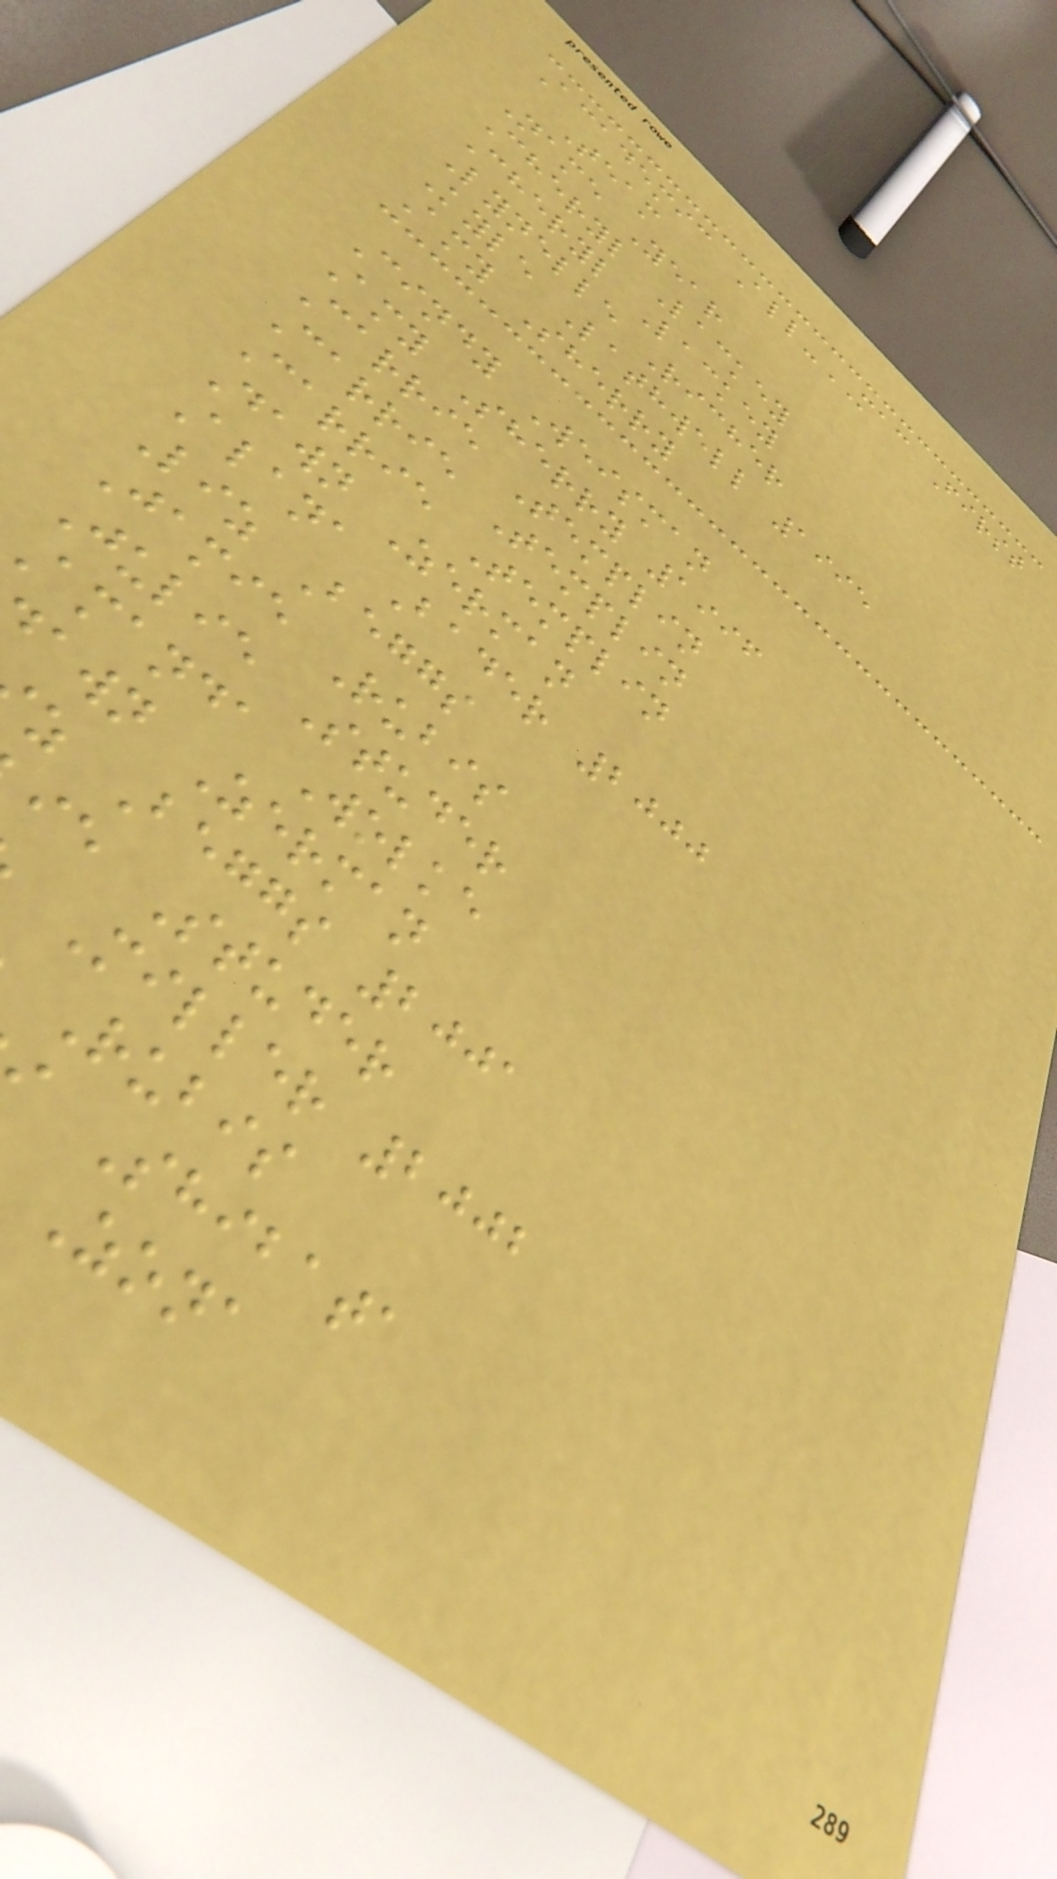Academic All-MAC First
Team
Name Year
Cheryl Lackey
Cheryl Lackey
Lynelle Richer
Kyle Lathwell 1995
Amy Sherry
Cindy Weisman
Amy Sherry 1996
Carrie Templin
Carrie Templin
Carrie Templin
Dawn Zerman
Alana Bader 2000
Liz Beggs
Jamie Rubis
Julie Studer
amanda Wolke
awn Zerman
z Beggs 2001
ie Studer
Miller 2002
Rubis
Shibata
Zona
